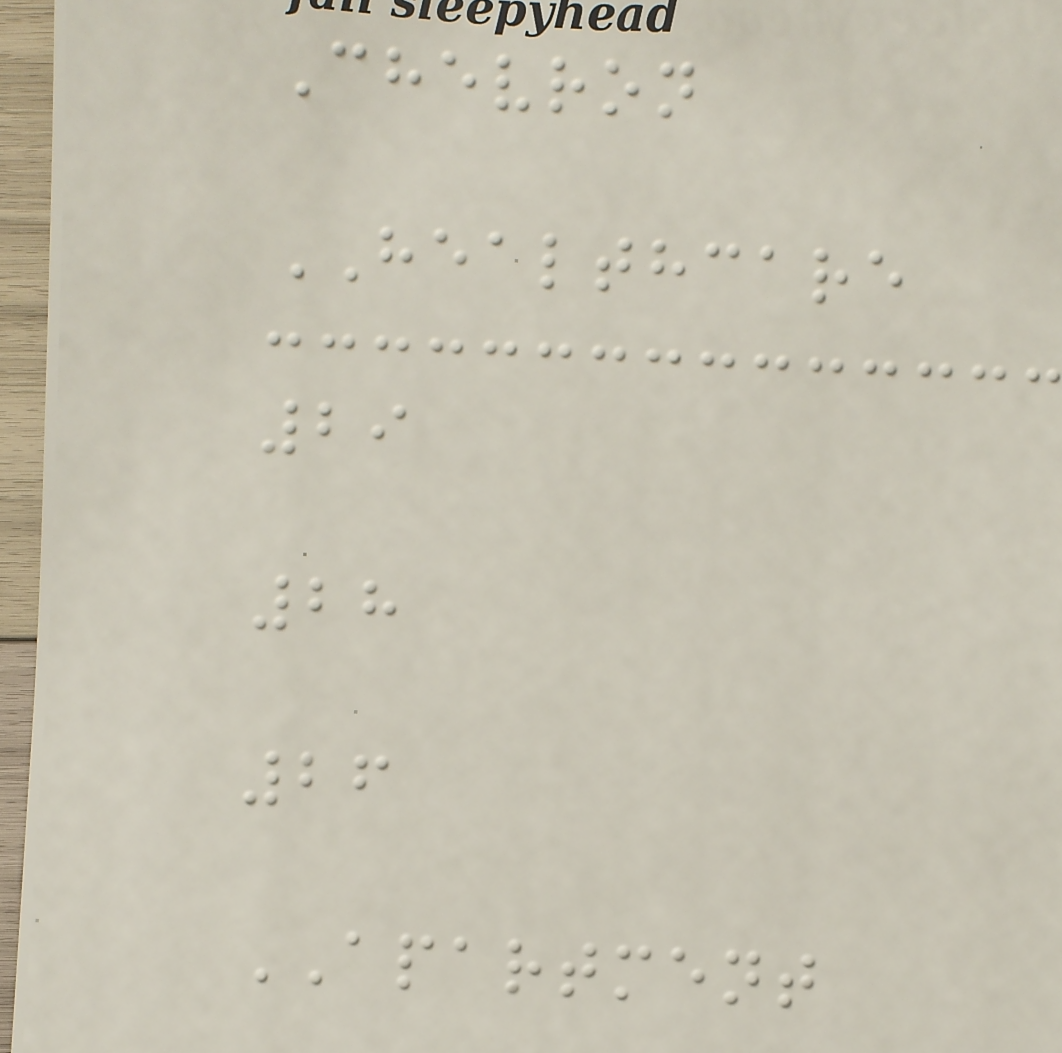Chevron
HEALTHCARE
29
28
26
APARTMENT
